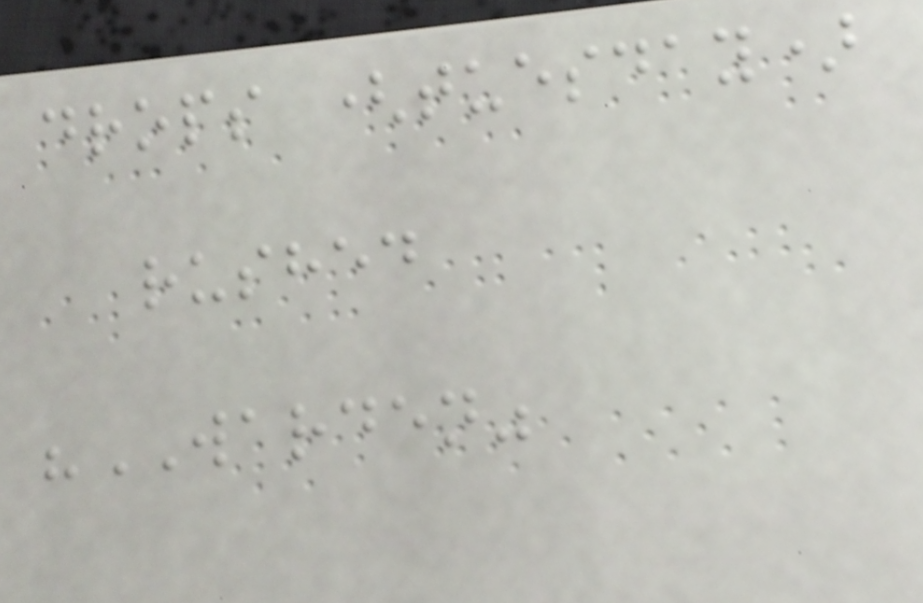drops (tuesday)
rushed
"WARDEN"
